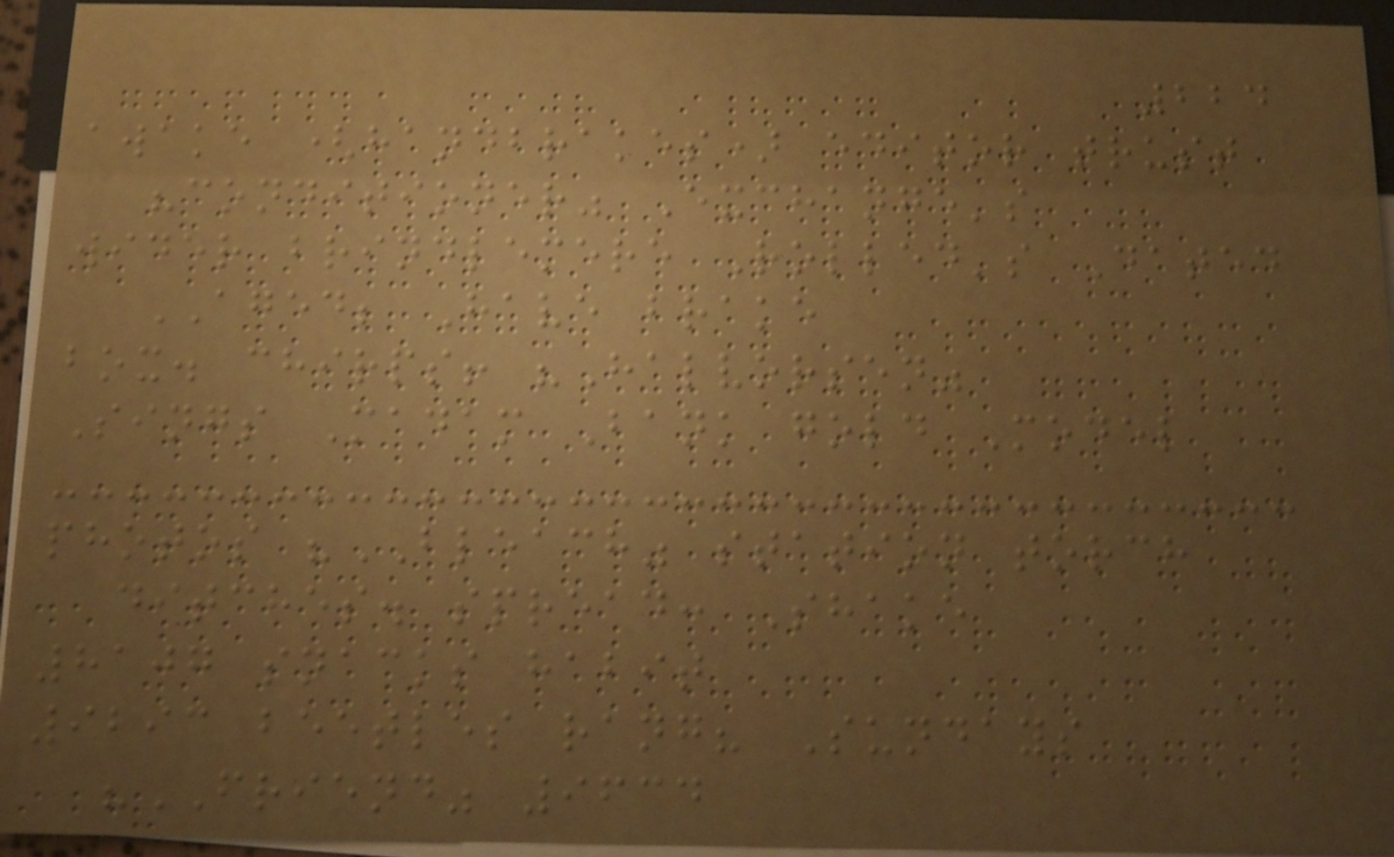224
awake (handbrakes) editor trust
"conditioner" Exchange's
wider brindlemere Rolled's Dated
AGED; Have brake
box. chirps! "Halvorsen"
Sings Madam Bank gold Model
photos "BLEACH" station torch
ditches. spread: Shake
8107 snacks habit
9293 beetles rang? Sundays
"FRIEND" 9634
